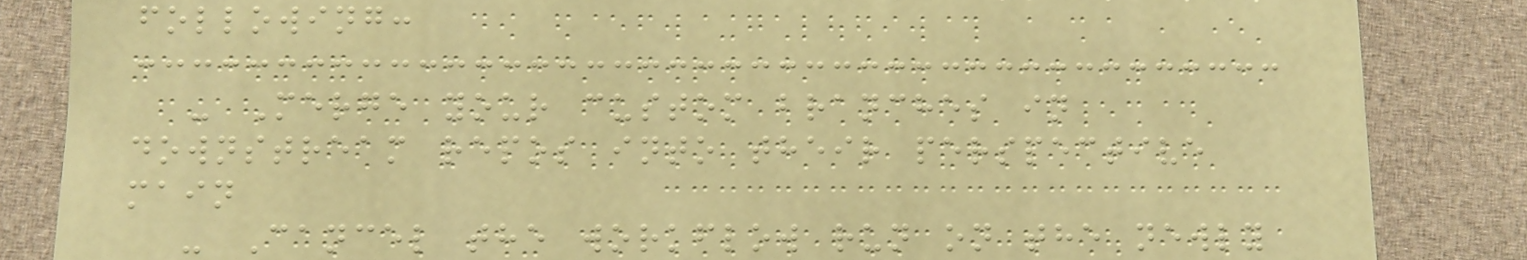following:
- Merge your custom branches in
downstream repos into their perspective
main
- Cancel the workflow run on the newly
